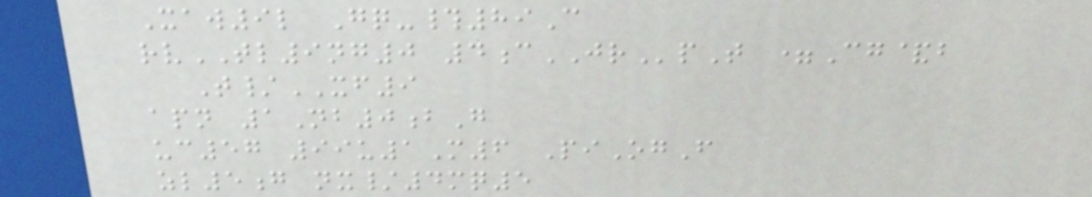Xaw9l Gq-#89C
rvTL9ng0 4cJRpT =Cg&b
T/XF9
apn 1Nb0bG
uc57 99u1M6 PiOgF
zl5g nx/4mq5
